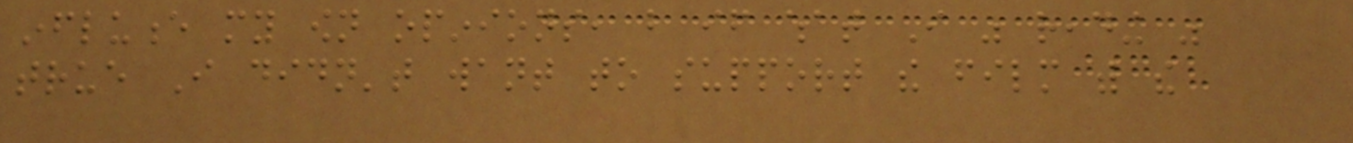influence my own opinions, but if what I was reading was
true I didn't want to support the film with the
